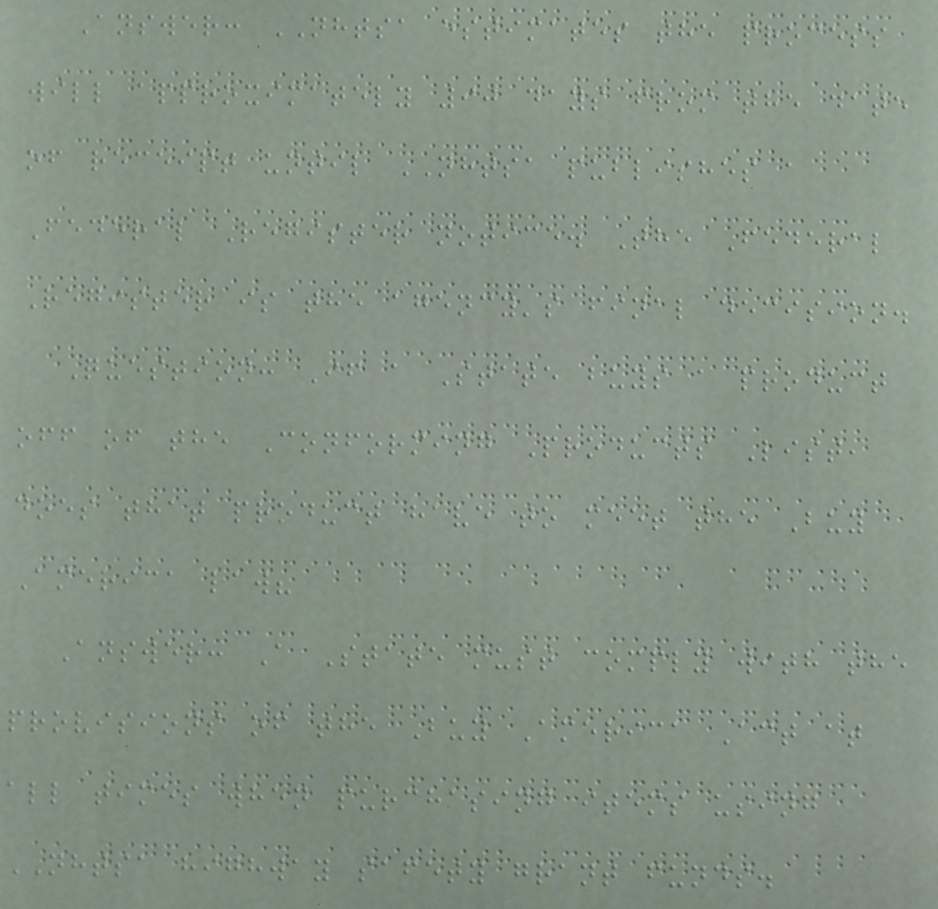Answer: NHTSA estimates the process
will approximately 90 days from the date
of receipt until NHTSA publishes a
Federal Register notice. The Federal
Register is the agency's final decision.
Question: If a State buys a product
off of the Conforming Products List,
does that product have to meet the Buy
America law?
Answer: A State must comply with the
provisions of the Buy America Act at
all times when purchasing items using
NHTSA highway safety grant funds.
